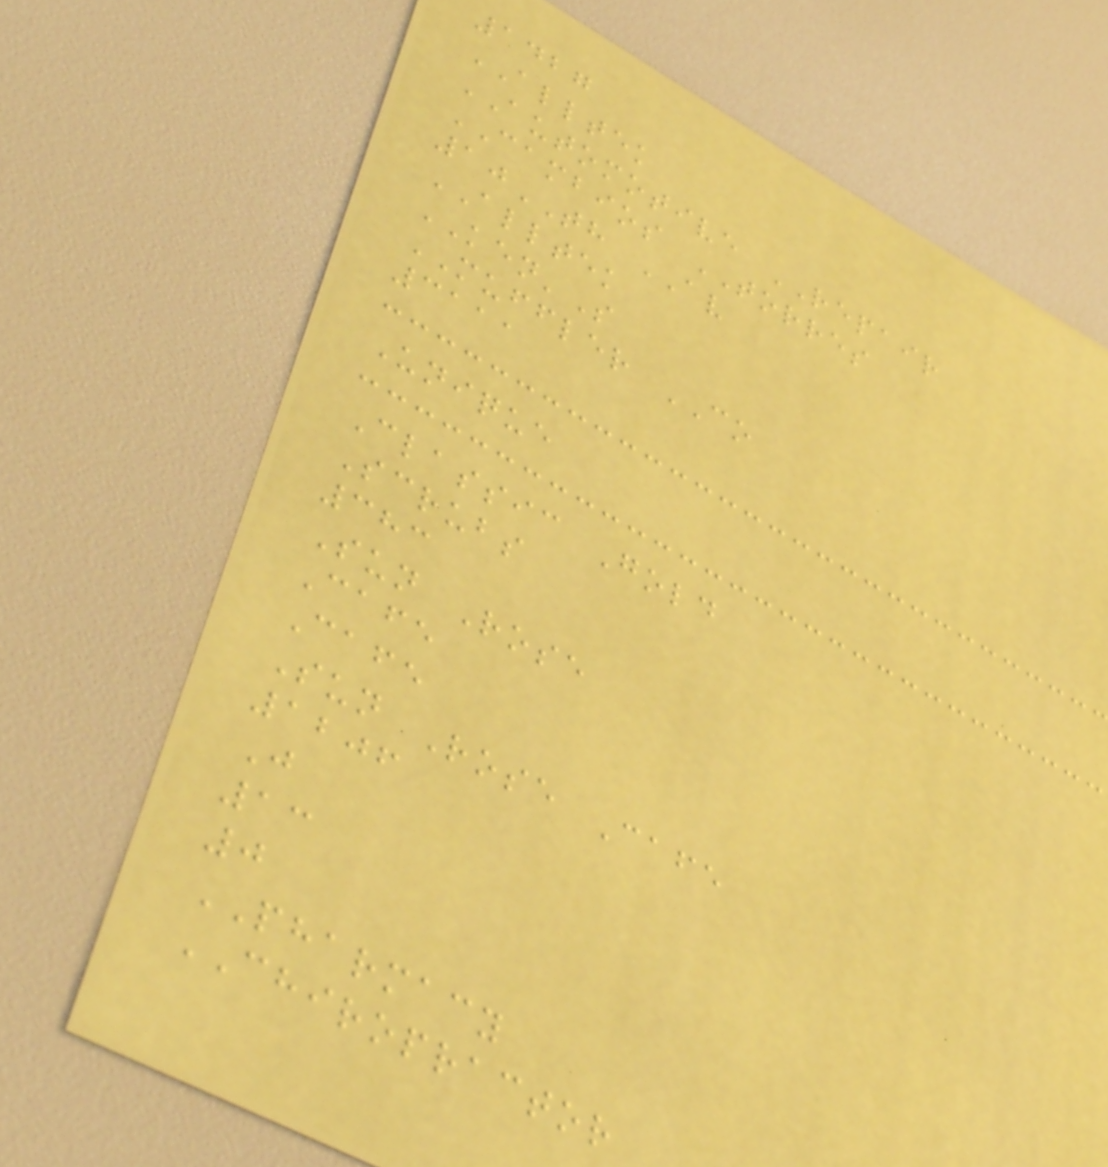1427
ALLTEK
AUTOMOTIVE REPAIR
CAMBIOS TORRES
10TH AV
ALLTEK
KEN'S
MUFFLER CO
3111
Unique
Classic Gold
Scrubs
383
Sun Rose
Cafe
Cafe
Sun Rose Cafe
1206
J
13
0
PHARMACY
CHIROPRACTOR
